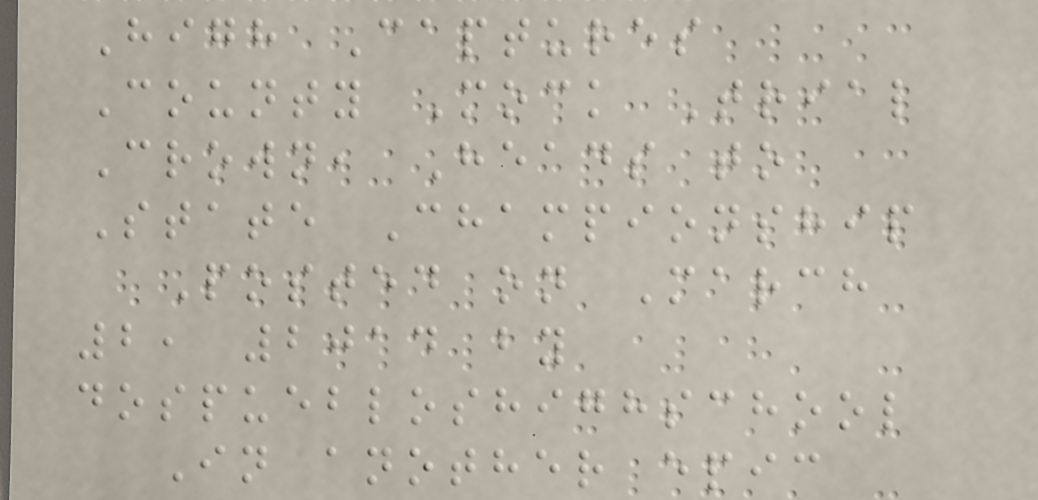High Captures
County Mock Trial
Crown, Heads to
State Championship
Posted on March
2, 2014 by
dospuebloshighschool
In another epic
